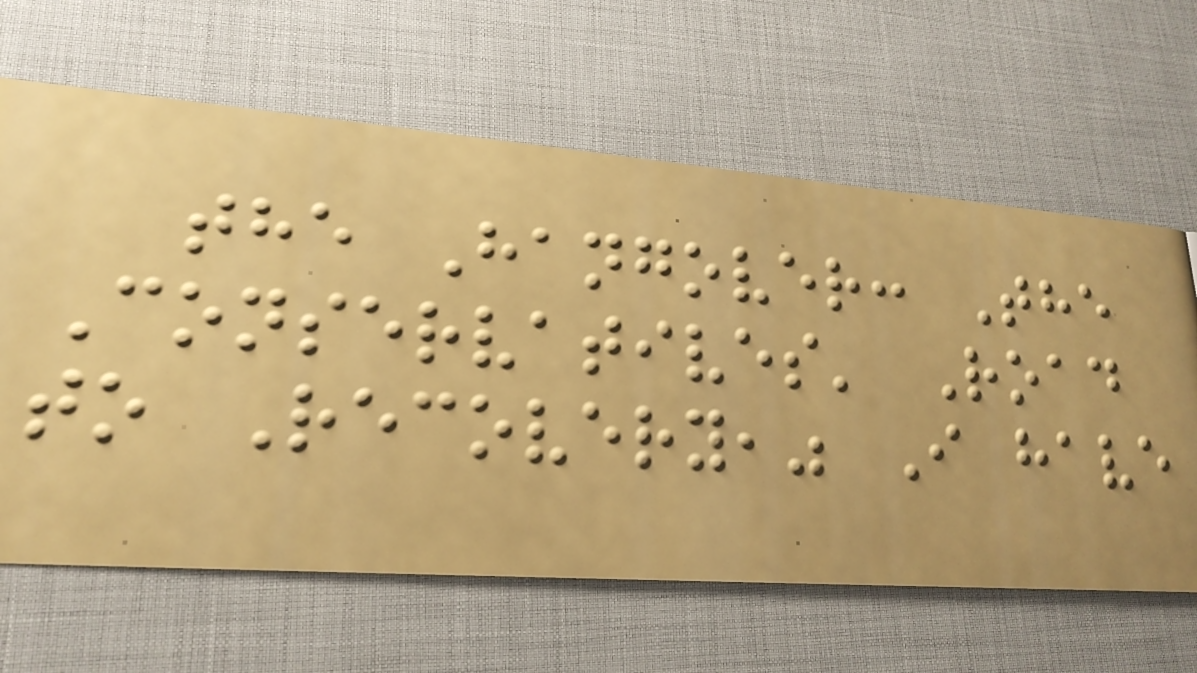the Hangover: The
Conservatives' Road
to Recovery," I have
